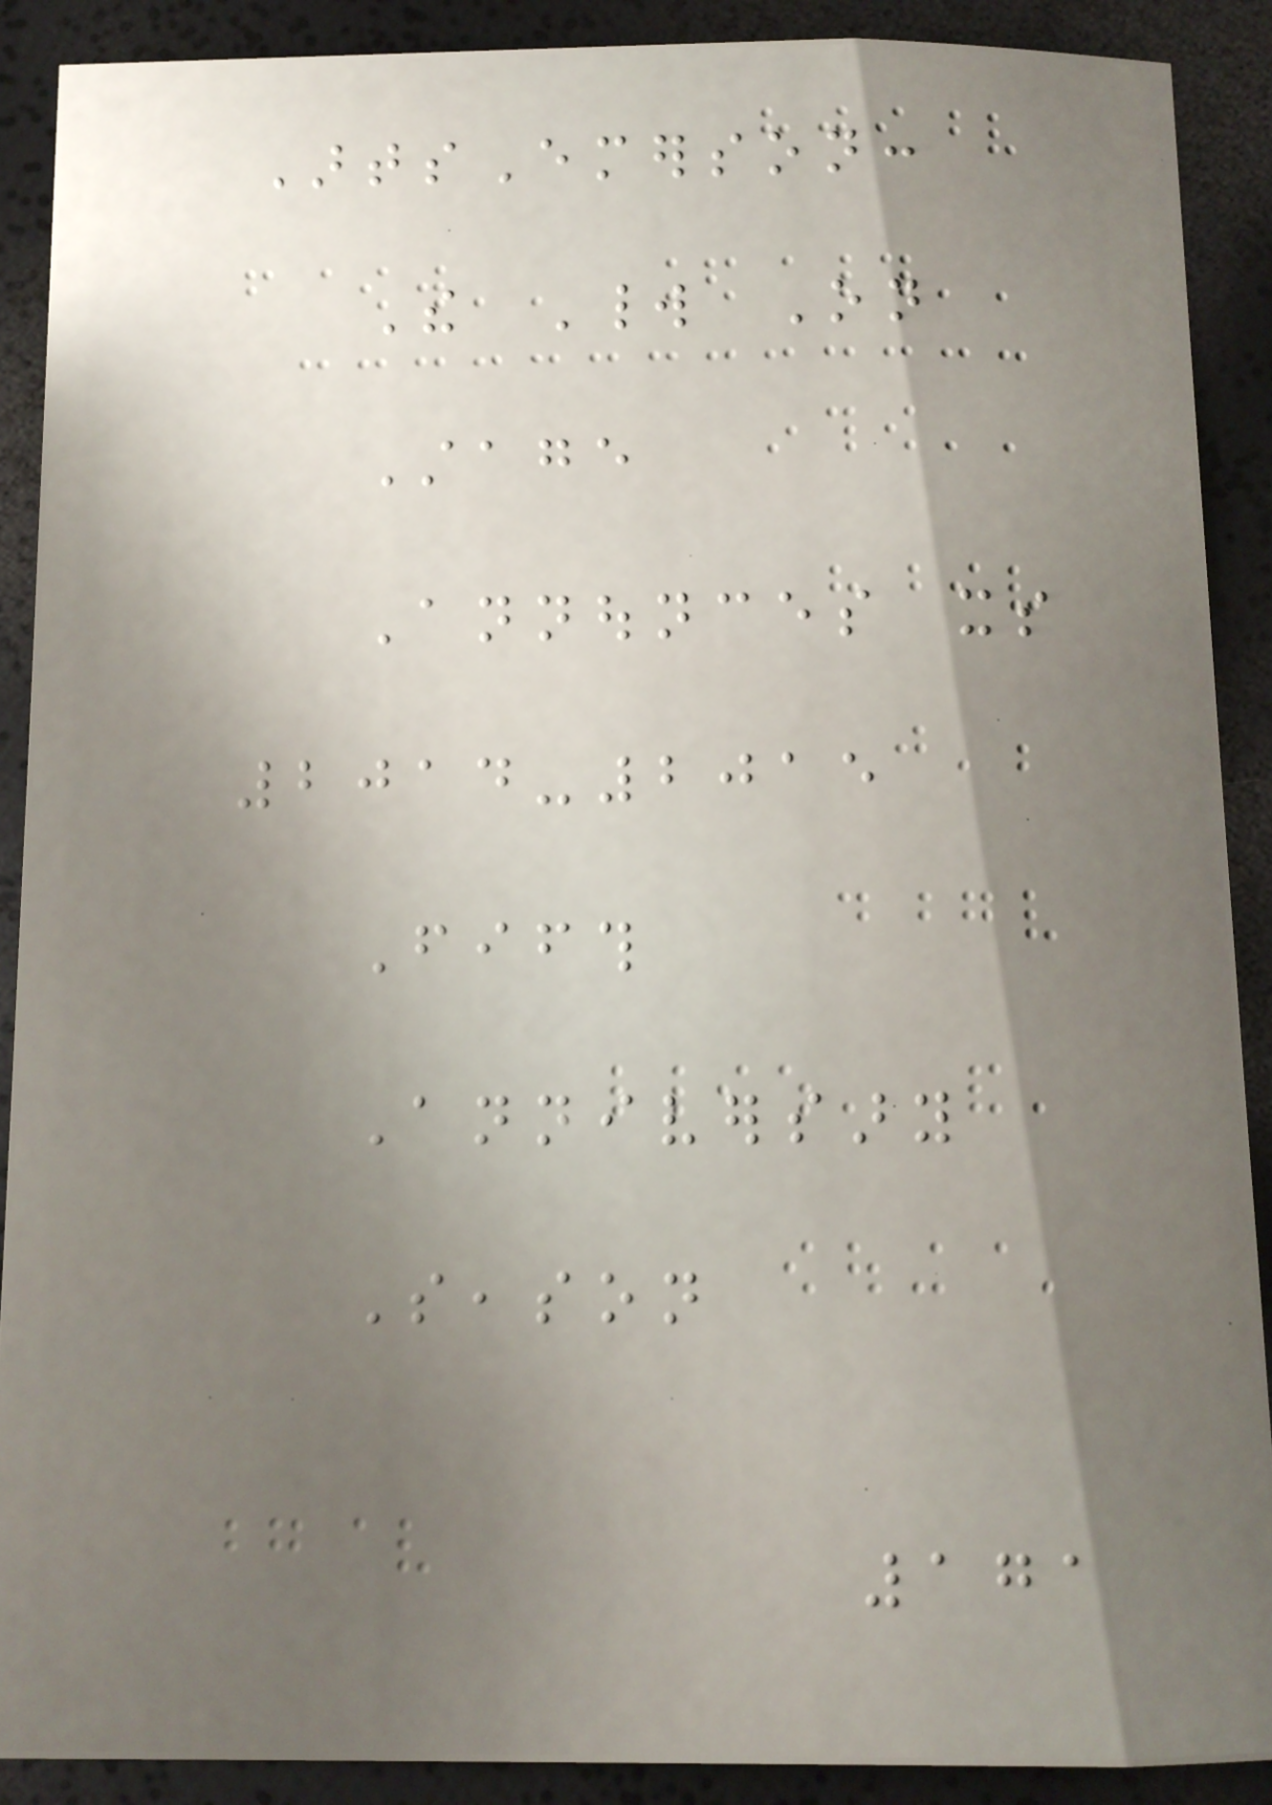ArtsEmerson:
The World On
Stage
Announces its
2014-2015
Fifth
Anniversary
Season
171
